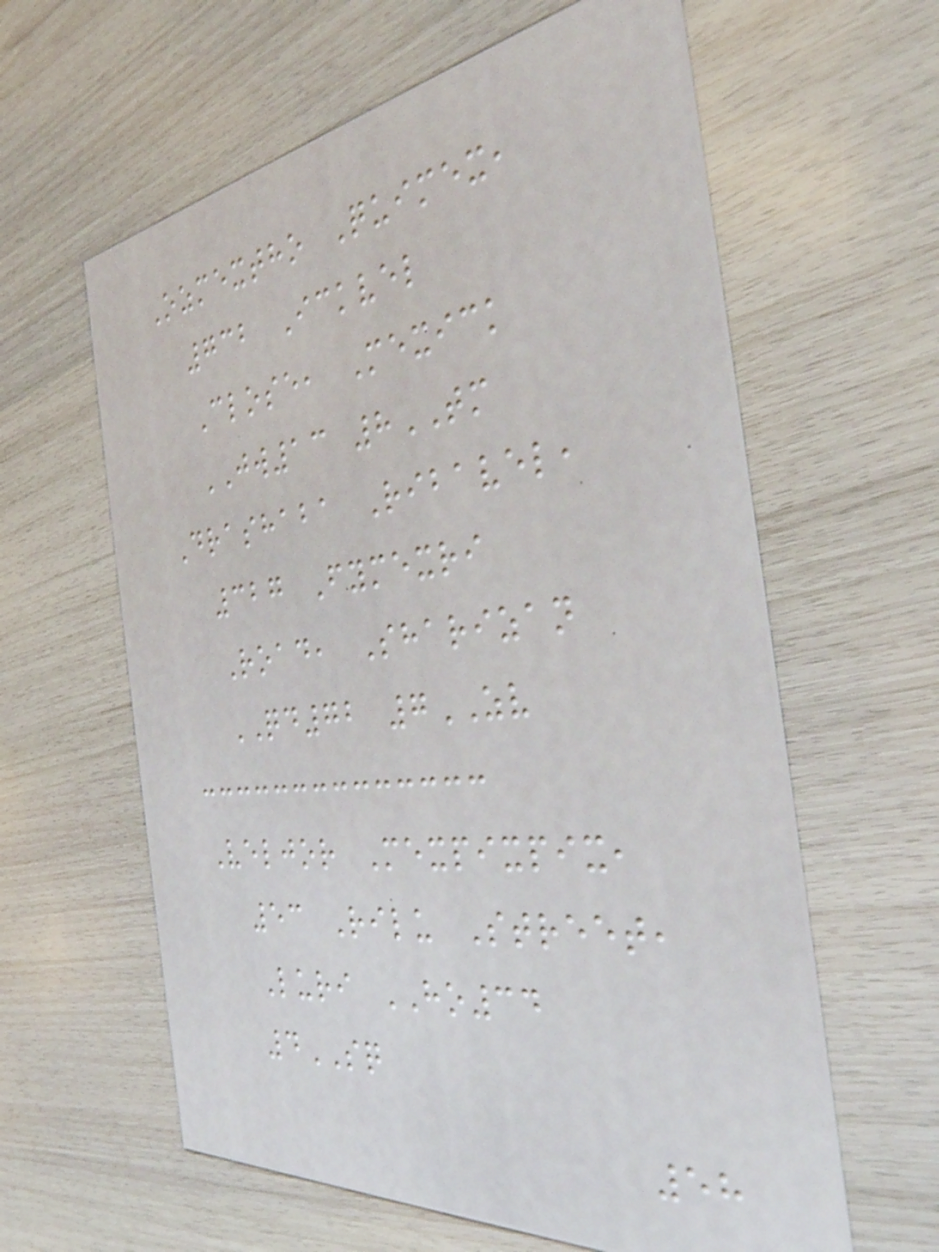Ozmextho Quimex,
732 Ickvel
Close, Mexick
JW13 8TM
Drashaba Ribavel,
327 Fymexri
Road, Sharizan
QD72 7ZV
Veljor Mexpixpix,
53 Rilu Street,
Luri HO34
4SQ
58
